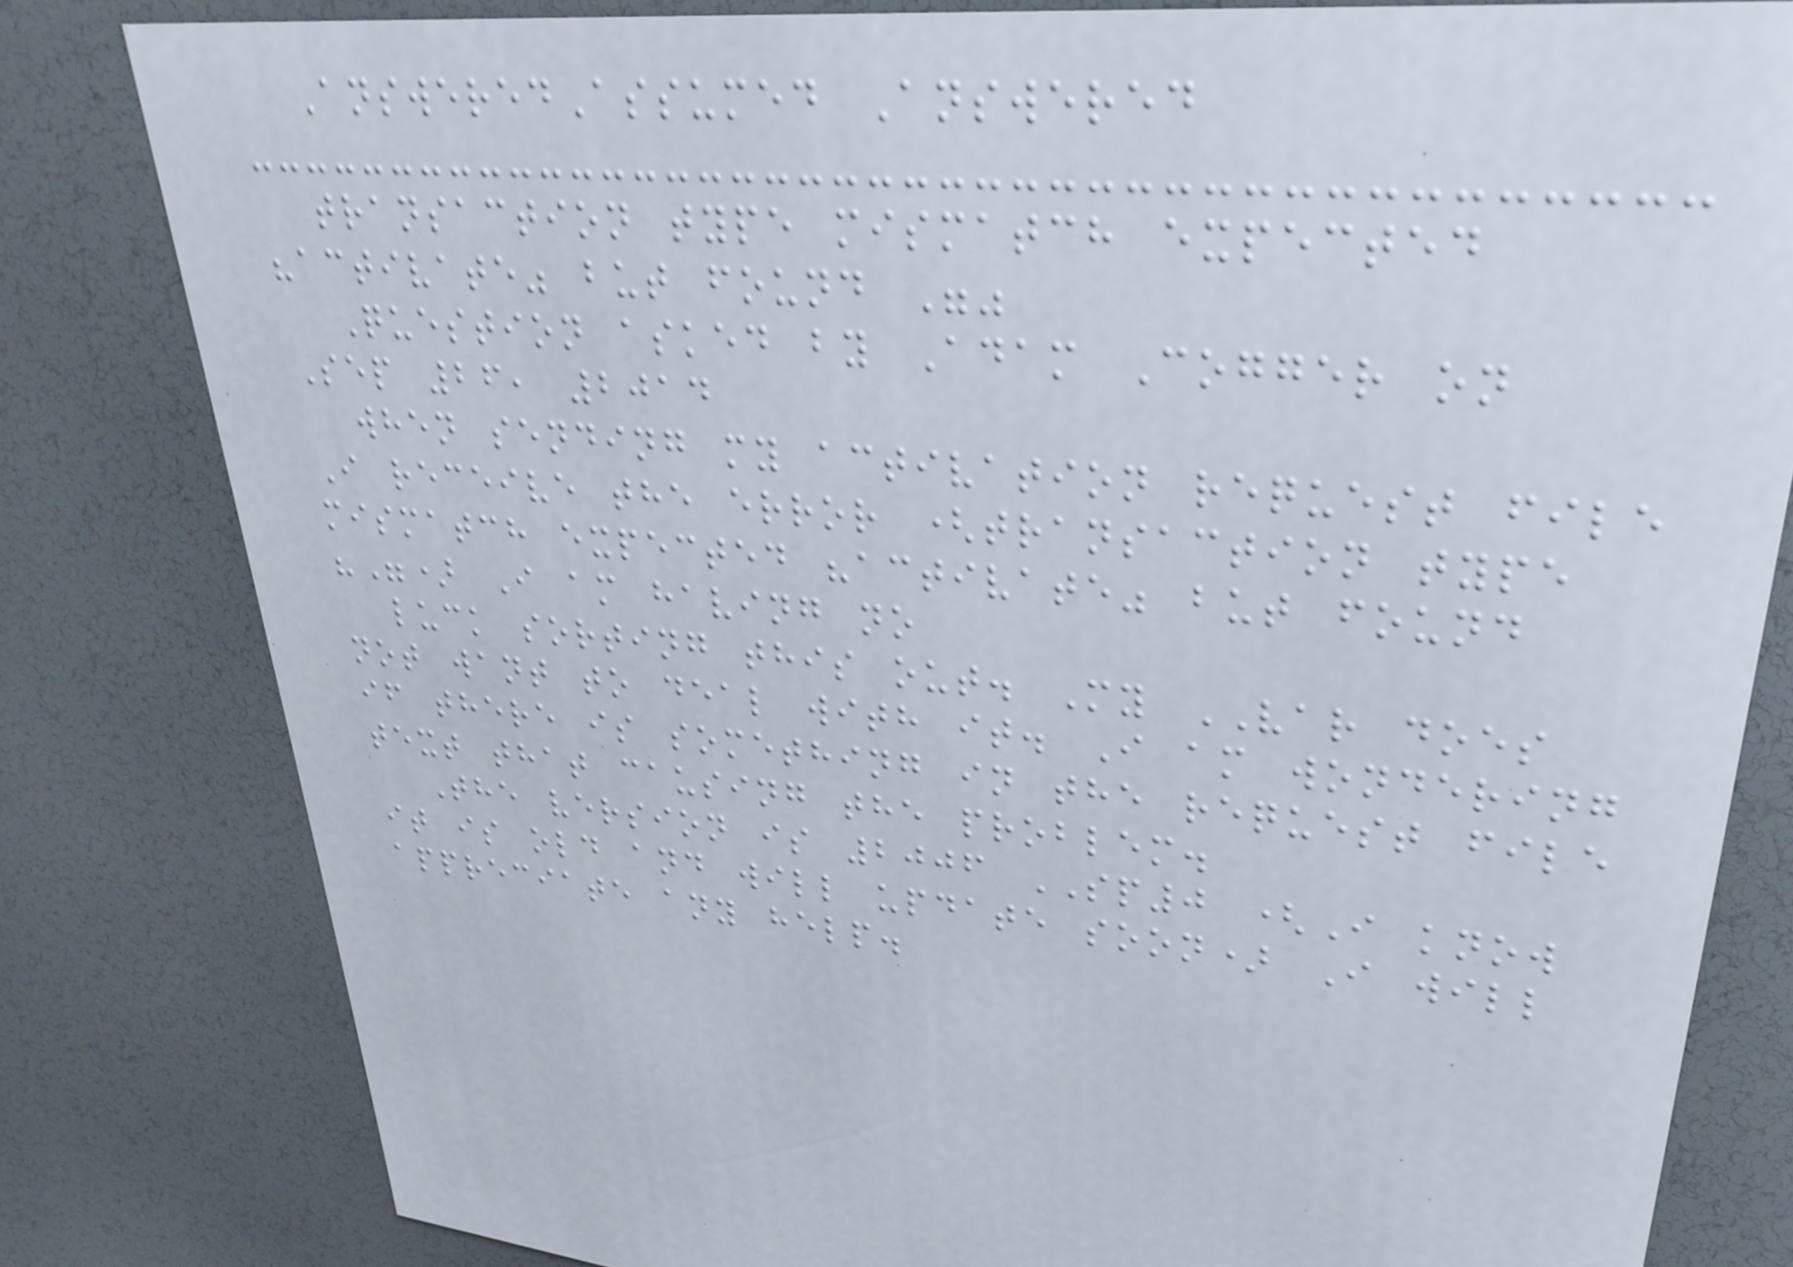AnsweredAssumed Answered
transaction type mismatch expected
"activate" but found ""
Question asked by Adam Cogger on
Sep 26, 2014
when sending my activation request file
I receive the error (transaction type
mismatch expected "activate" but found
"") I am having no
luck sorting this out. My VAR does
not want to deal with it. I am wondering
if there is something in the request file
text that causing the problem.
The version is 2006 SP0 (I know
it is old and will update soon) I will
appreciate any help.
